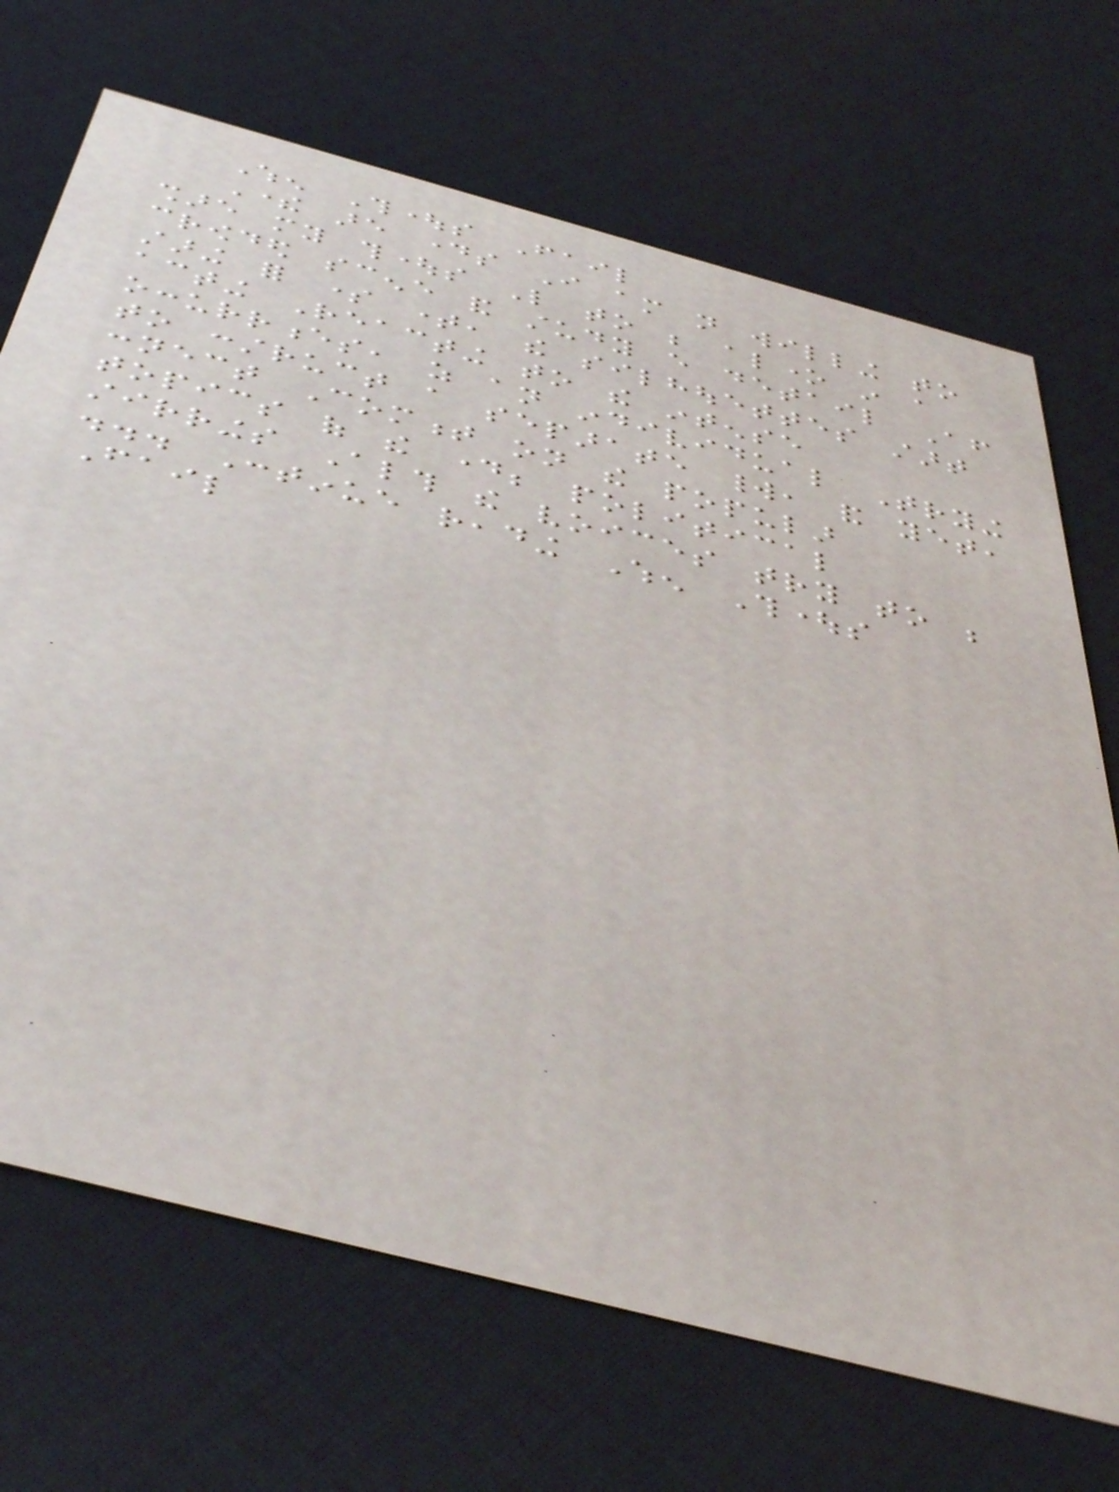When Thoughts Fail
There are days I am not willing to
share my thoughts Like to be alone in a
crowded scene and study every detail After
staring for some time, the silhouettes start
acting Reacting to the intense
occurrences, as an individual Trying
to construct a separate world, and yet,
connect Comment on the popular
topics of the day; political
stirrings Although the voices try to be
... Continue reading When Thoughts
Fail
